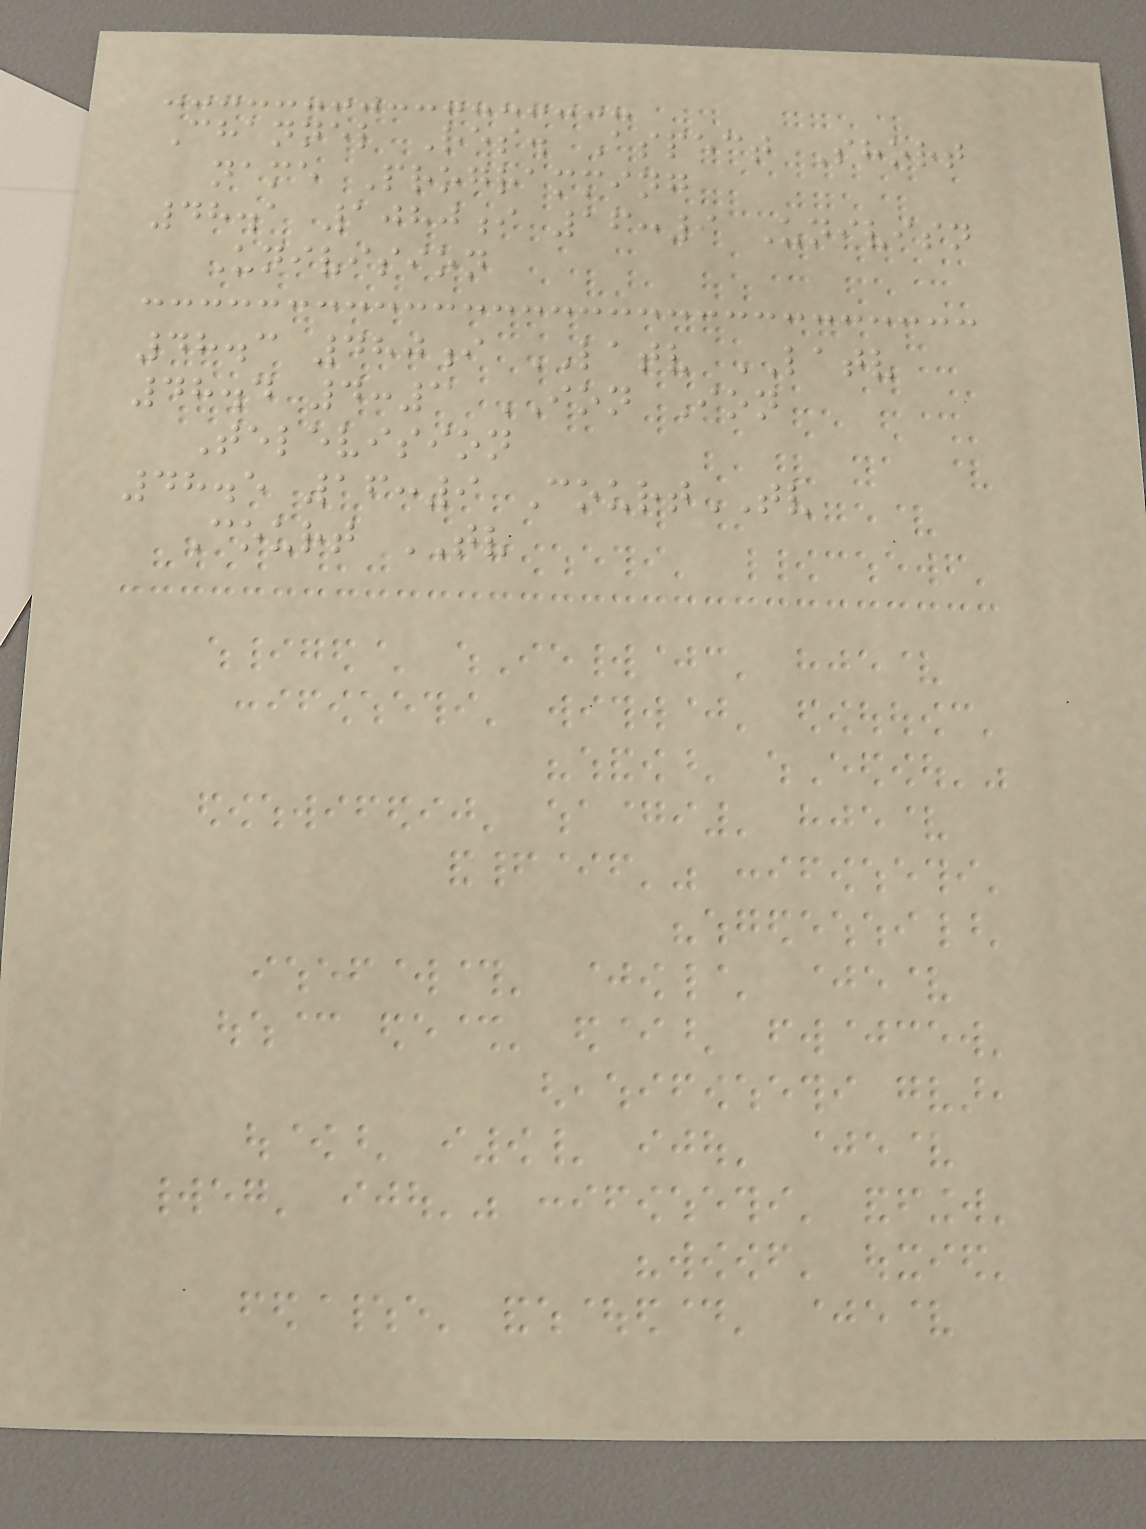Channel Res. Aspect Short
name Programming
48.1 1080i 16:9 Univisn
Univision
48.3 480i LATV LATV
48.4 4:3 ION Ion
Television
48.5 16:9 CourtTV
Court TV
